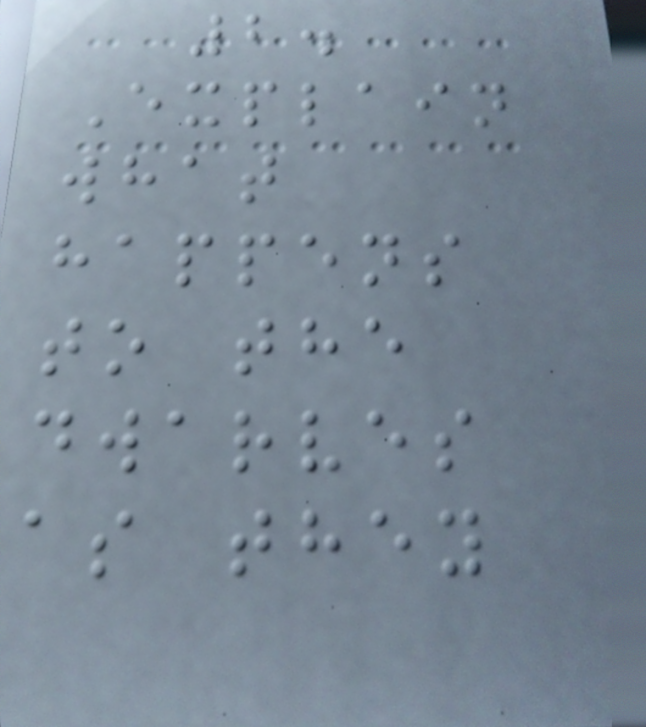2.
Explain
what
happens
to the
dwarves
as they
